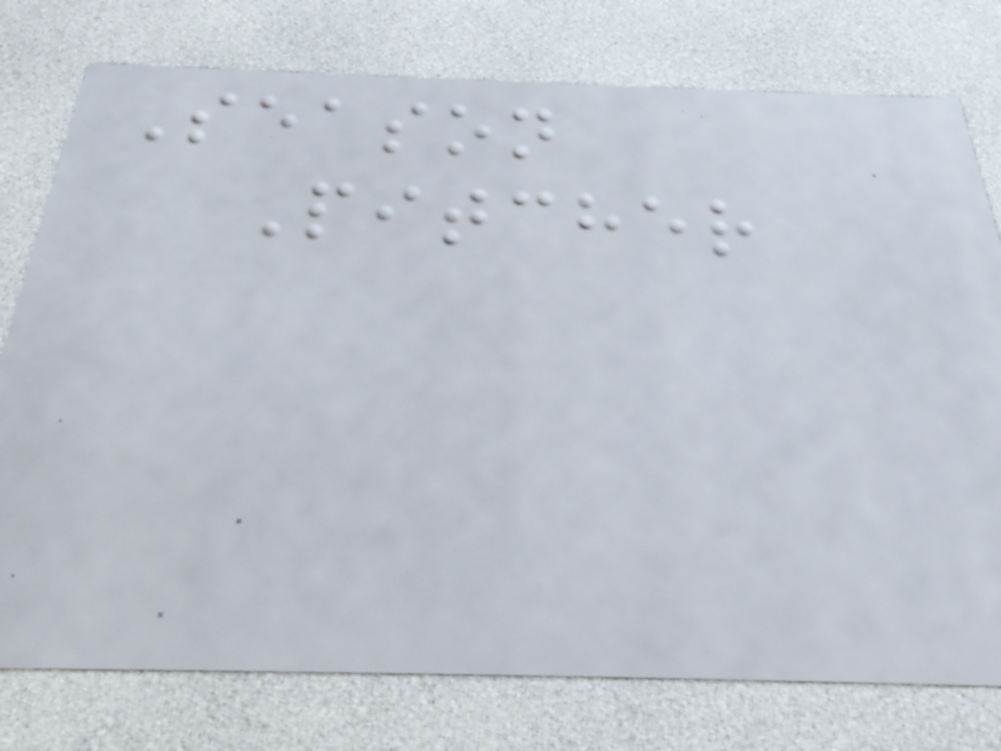Season
Pitcher
